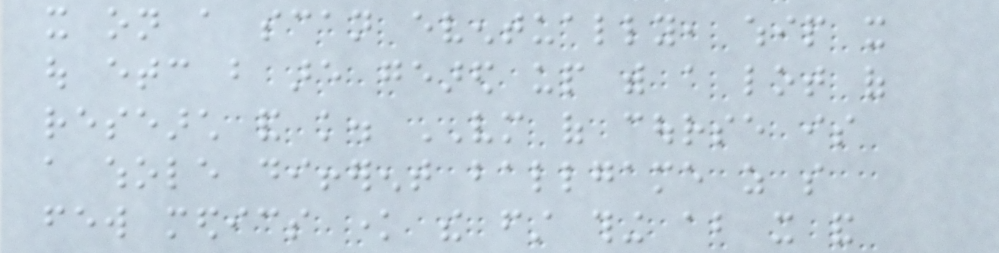it on a scan eventually, whip it
out etc but are geared up with a lot of
research and knowledge. VM of course is
a whole different ballgame as so
few medics know the first thing about it and
